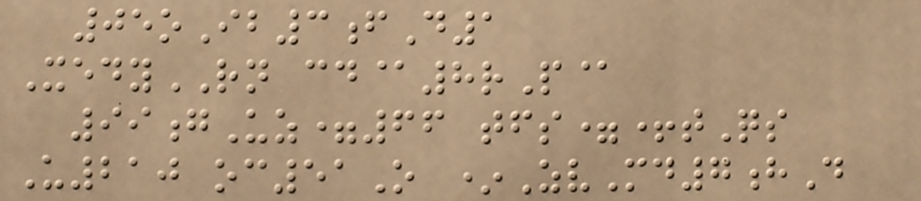05oIb3fD1
XedyRN cd@8rP@
99gUz=66 tfs=+tQs
U210 oc51O *ZvMd7hD
